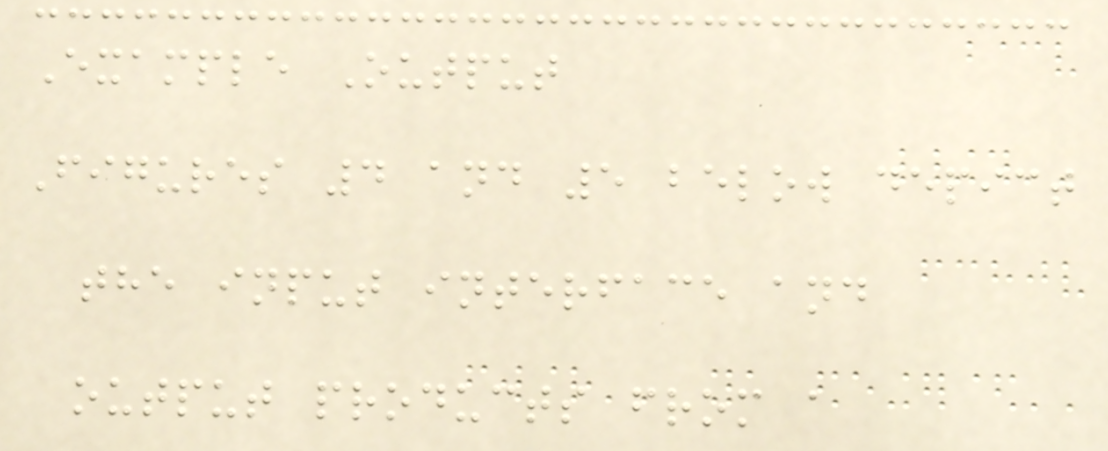Example Output
Figures 4 and 5 below depict
the input interface and
output products from a
